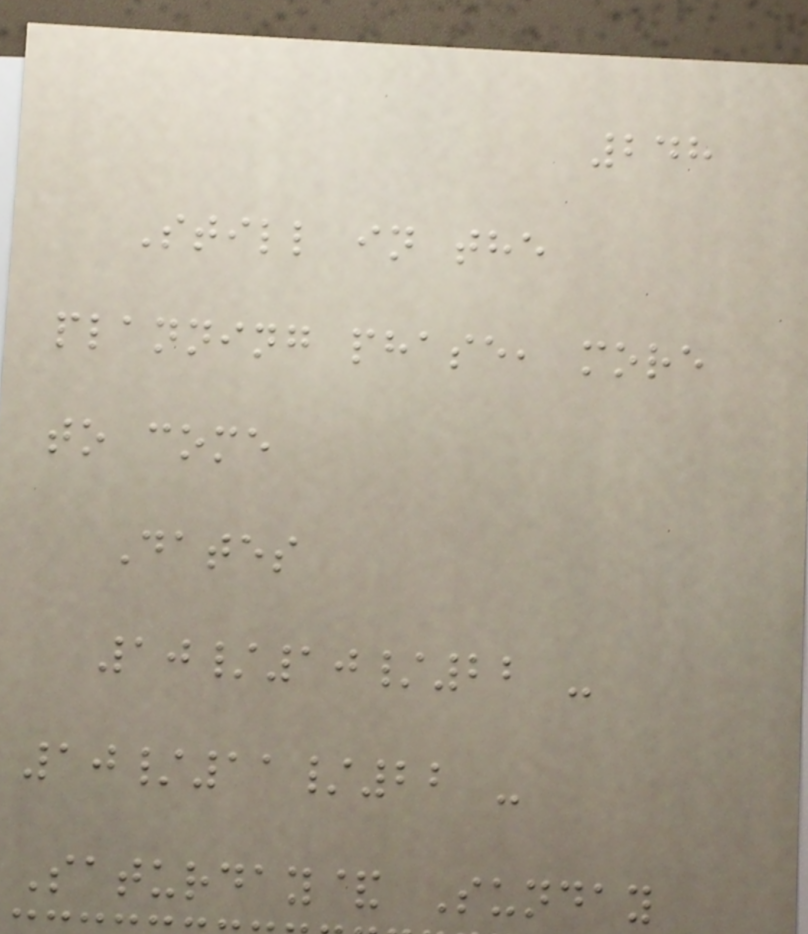248
Still in the
planning phase, more
to come
Dates
10/10/22 -
10/11/22 -
Saturday& Sunday
